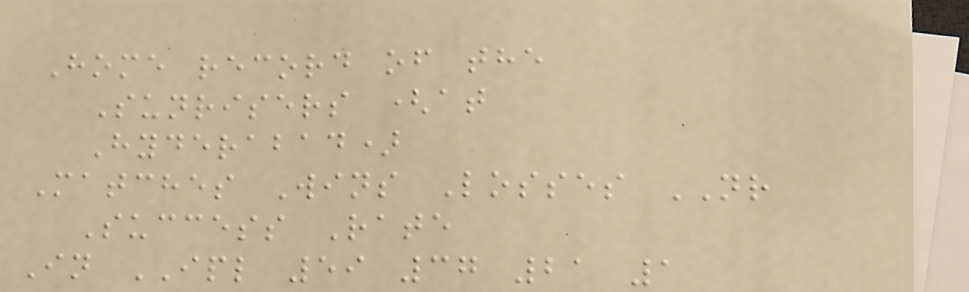Home record of the
Sunrisers (at
Hyderabad)
Matches Wins Losses NR
Success Rate
In IPL 59 37 21 1
